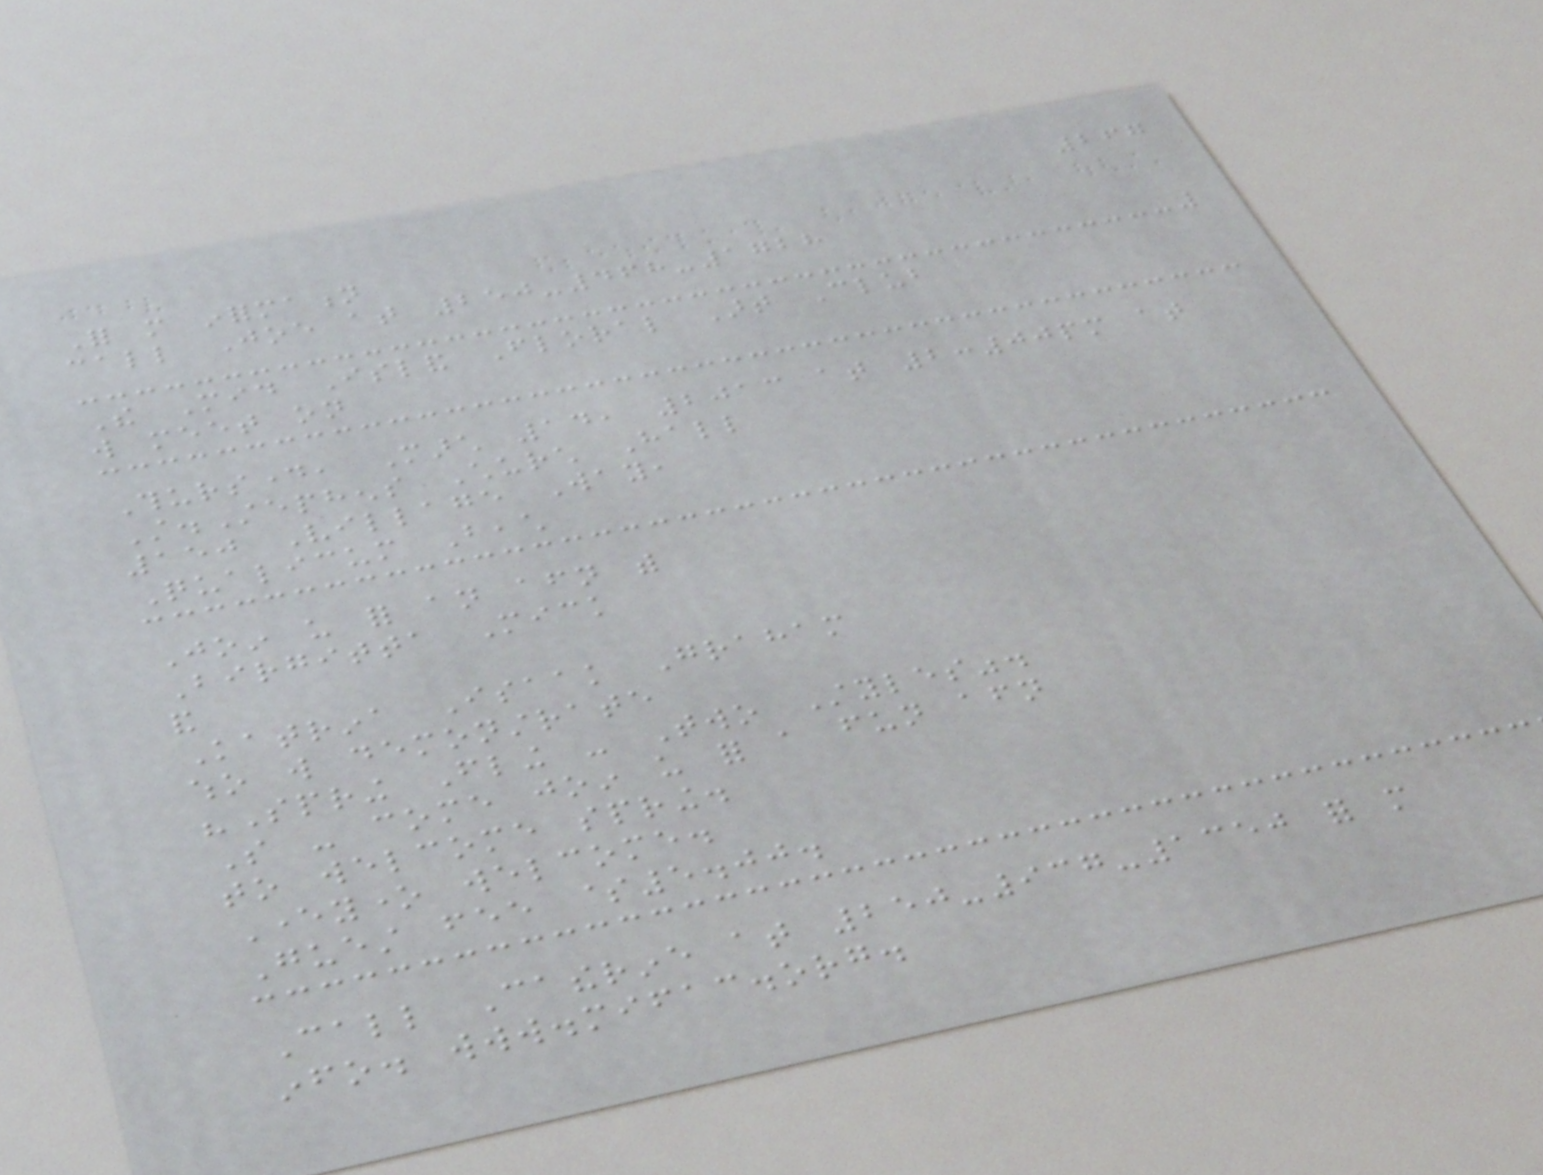267
For more information
call Joe at 250-468-1728
The Mid Island Floral Art Club
will meet on
Thursday, March 14, 2013 at 2:00pm at
St.Stephens Church Hall
150 Village Way,
Qualicum Beach
Join us for an afternoon with
Birgitta Mick
and
Katrina Isaak Graham
who will demonstrate
"Spring Fling - Two Styles".
So - come join us for a fun afternoon
to welcome spring.
Everyone welcome.
Guest fee $5.00.
Call Catherine at 250-937-1350 for more
info. www.mifac.org.
